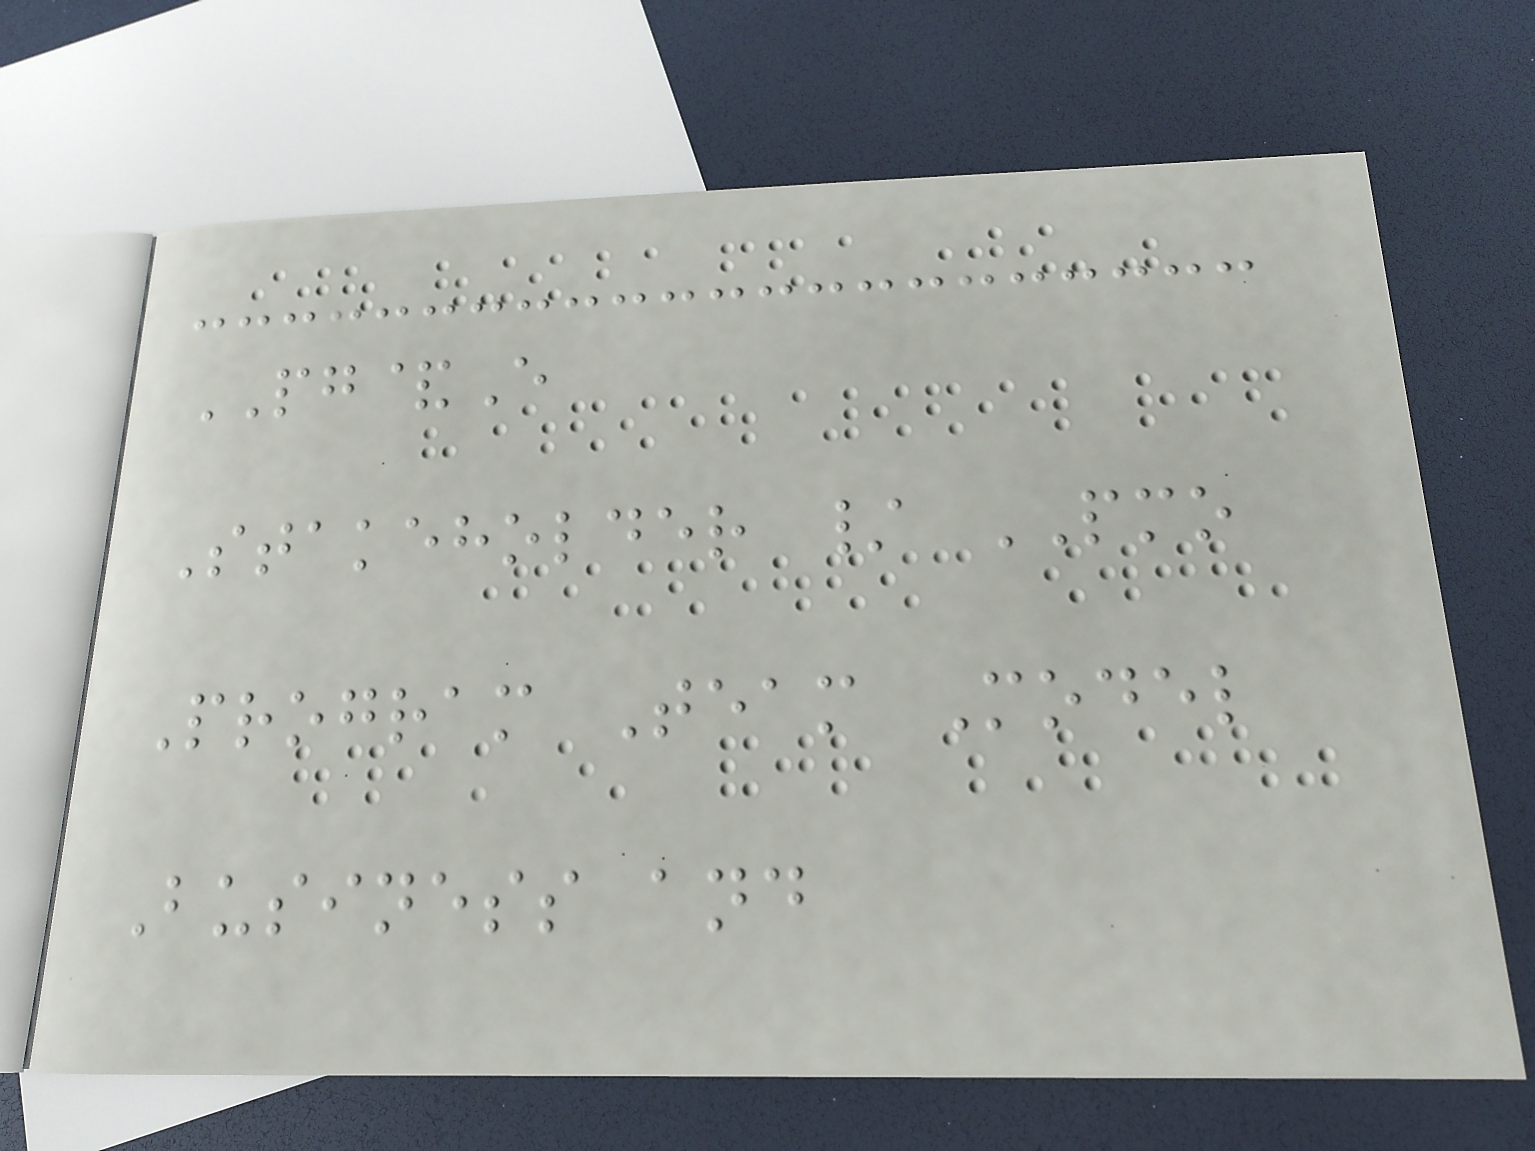PG&E
Stakeholder / PMO
Program Team Model
Business and
